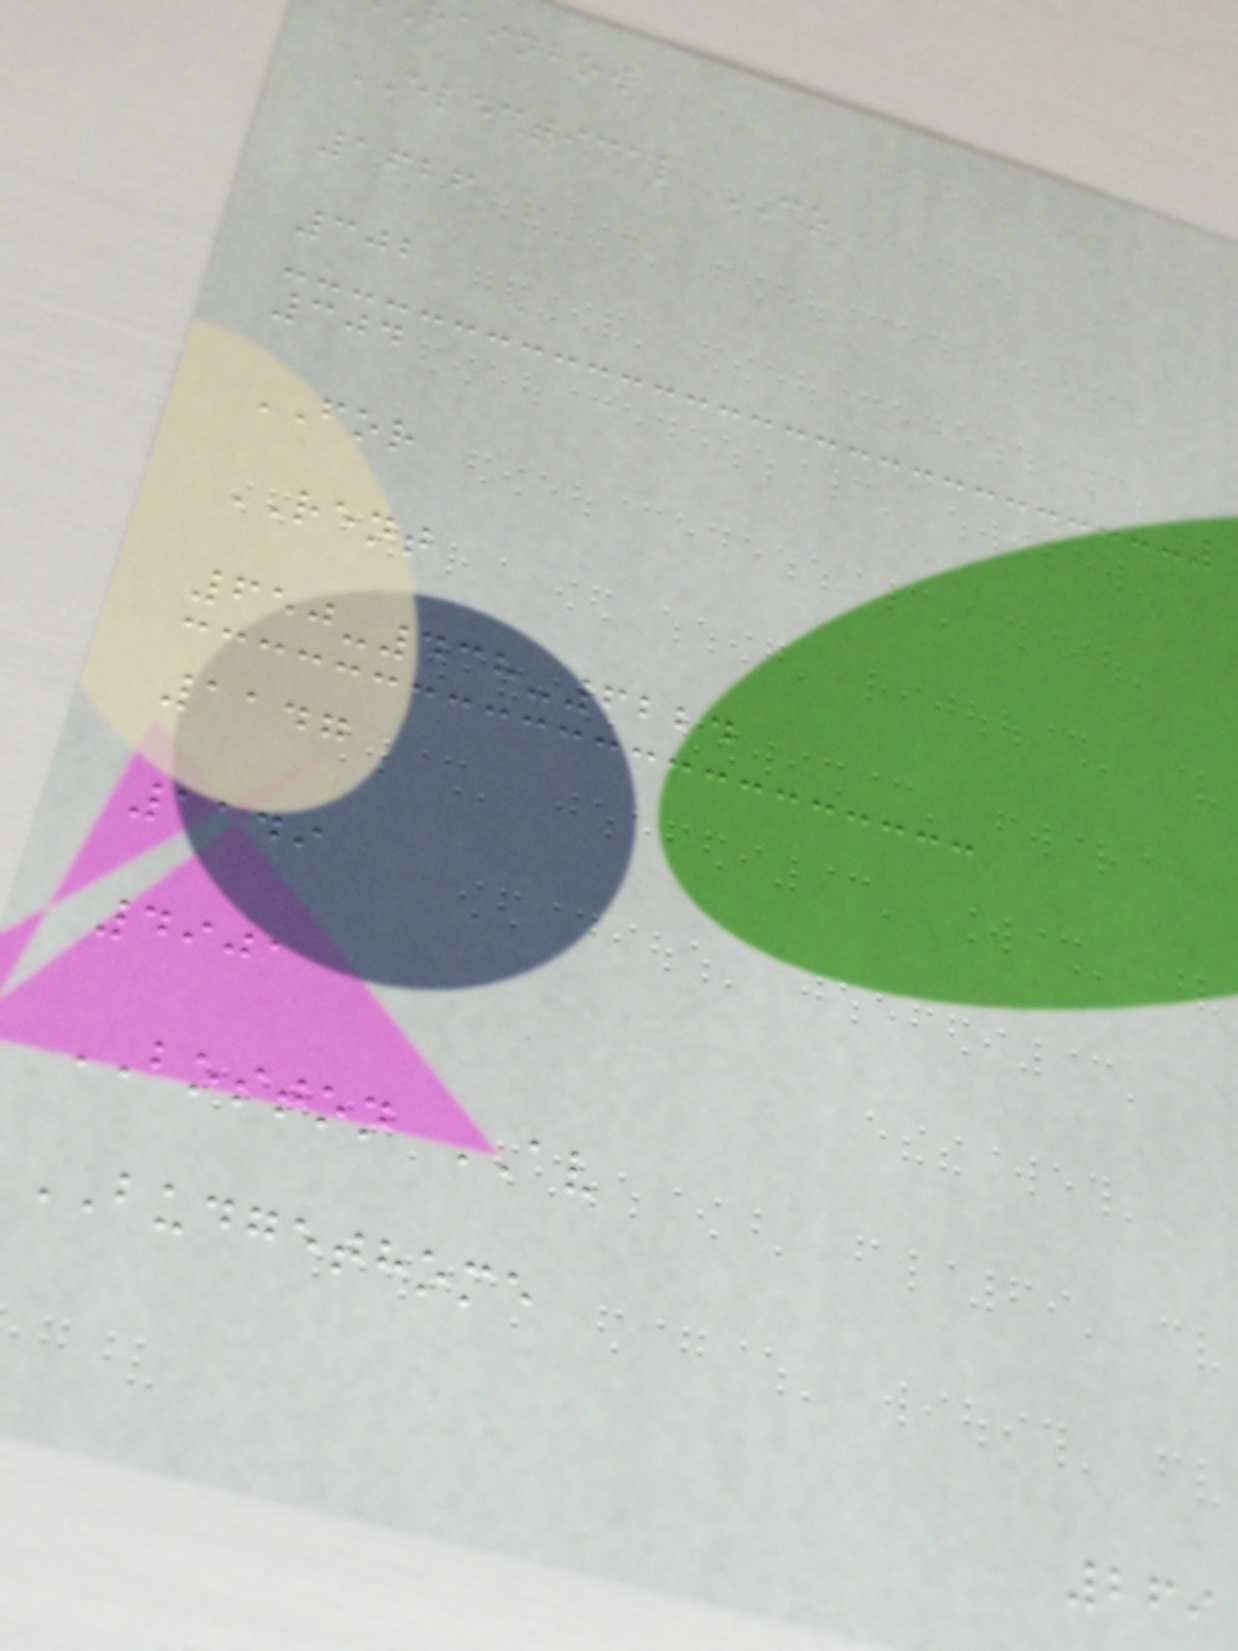rainbow
ELECTICAL CO
1626
302
304
FOR
RENT
650-438-6224
1147
1149
4901
BOSTON AV
BUDGETHOME
269
